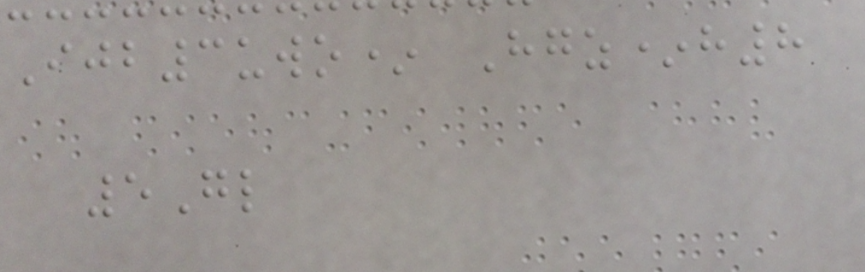Ijb3uwo* Hgz*h8
5Gl
